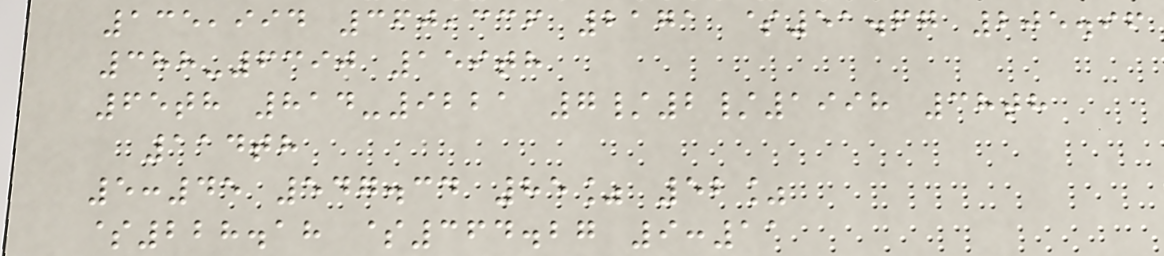135,994 360,336 2171 $51.67 205.96
388-6390 159th
65th 814-9221 7/2/1998 38th
114th
5:45 547.34 85% 52%
$228.18 $364.27 9:11
